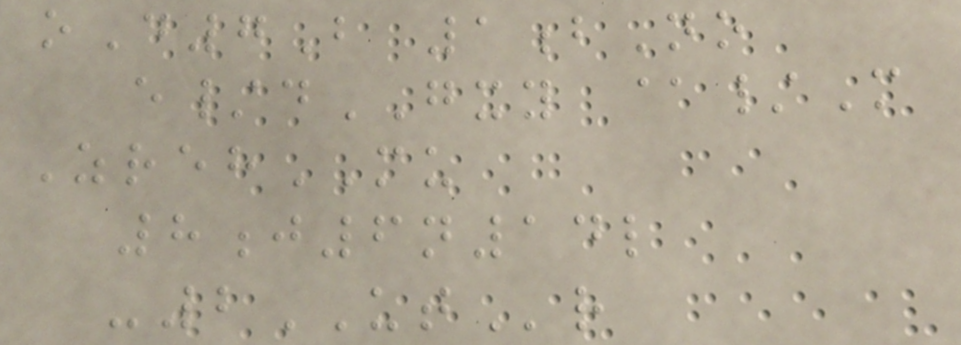oD7B 1bNo
e/dGXY @/M
ZrehMU
8j6n14l
-2UTr
